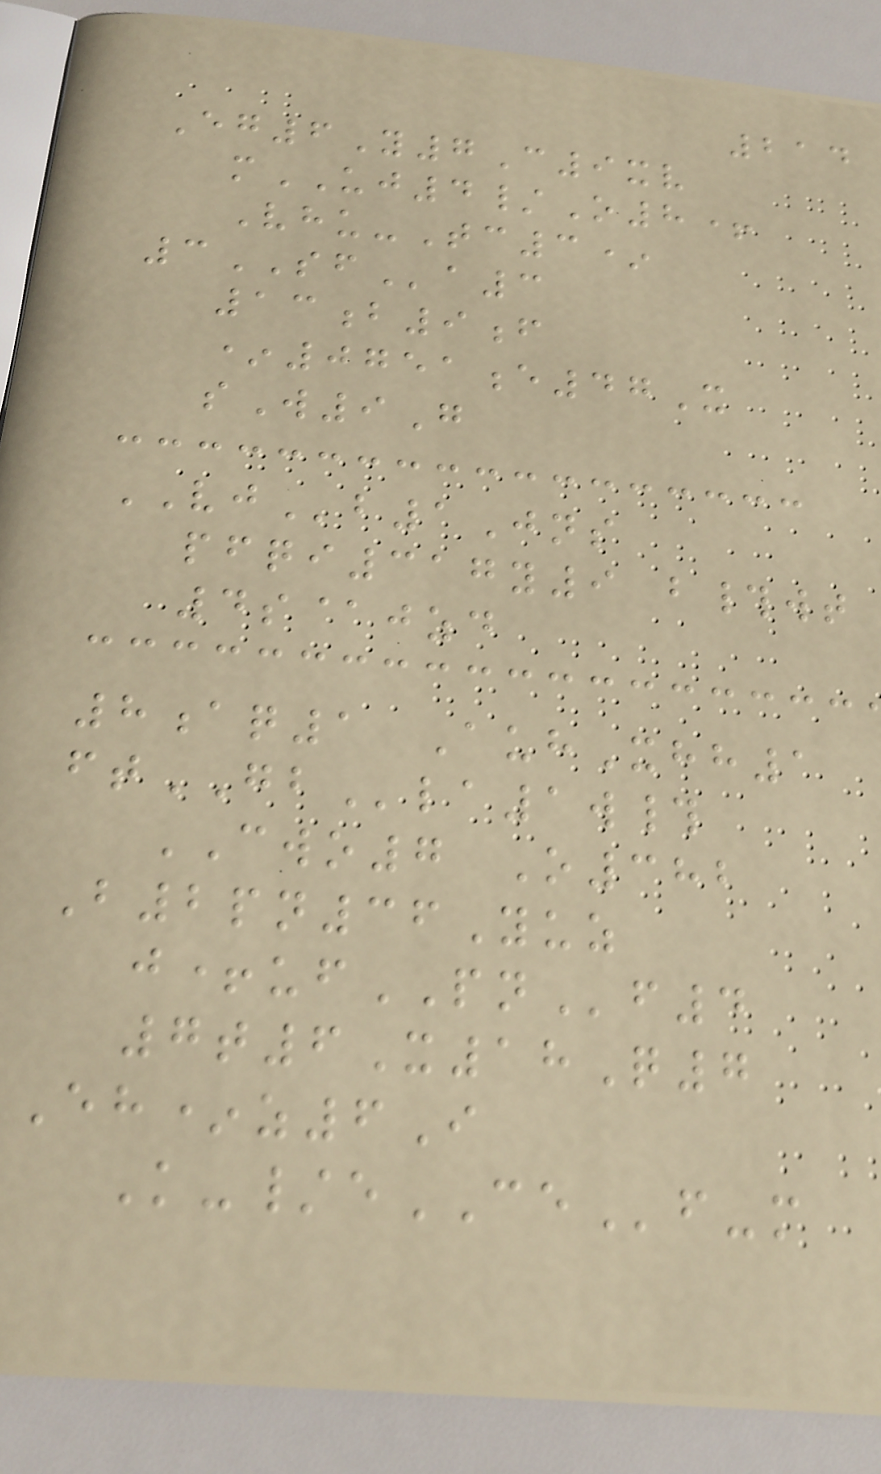214
Eg6Y7C9xv
mUJ4/O8+
Vhu-Tc3*
3SFa3
13b9f
*0751e47X
sW9G
VJb1Jns
pfqi317y9 b#wt
4s@jzd
8aq1 AuhXhh1
ftGBla1w#
CWO7 O382
B2pn36Yuz
j+ufPNf4
7t6X18Q7
Eh*z6I
K-/eCEf-m
